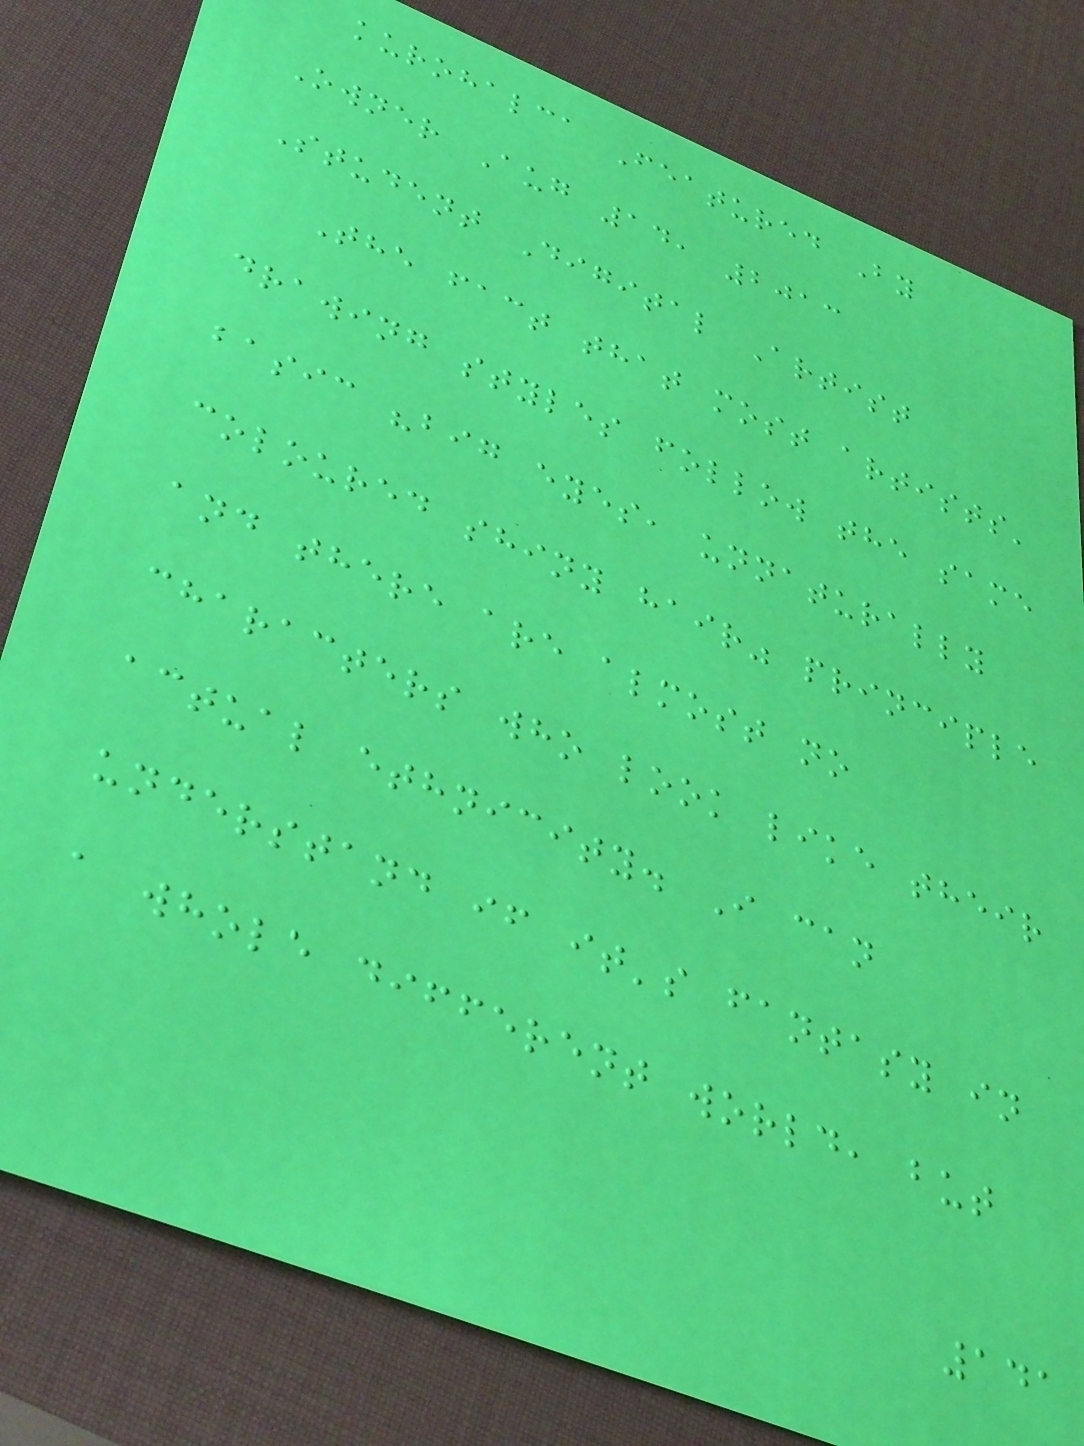kurohalca Featured By
Owner Aug 14, 2013
Student Digital Artist
The fact that most artists'
drawing styles follow the same
basic "big eyes, unnaturally
coloured shiny hair" principle
and there are almost no
characters who look like their
actual ethnicity. I can
understand if it's fantasy in
a whole different world, but
141
